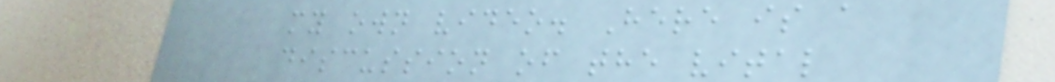my own video. Here is a
discussion of the vital
